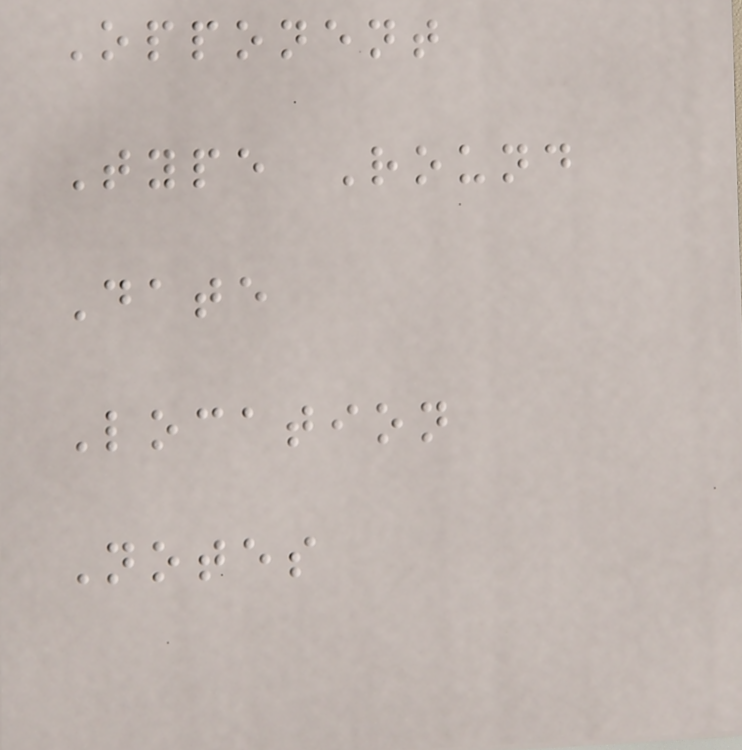Opponent
Type Round
Date
Location
Notes
